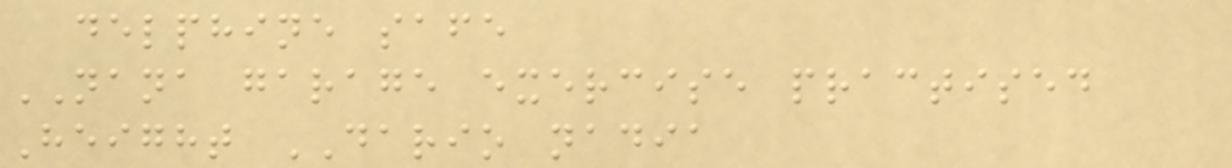delphine safe
NANA garage exercise practised
Height DARIO nadia
